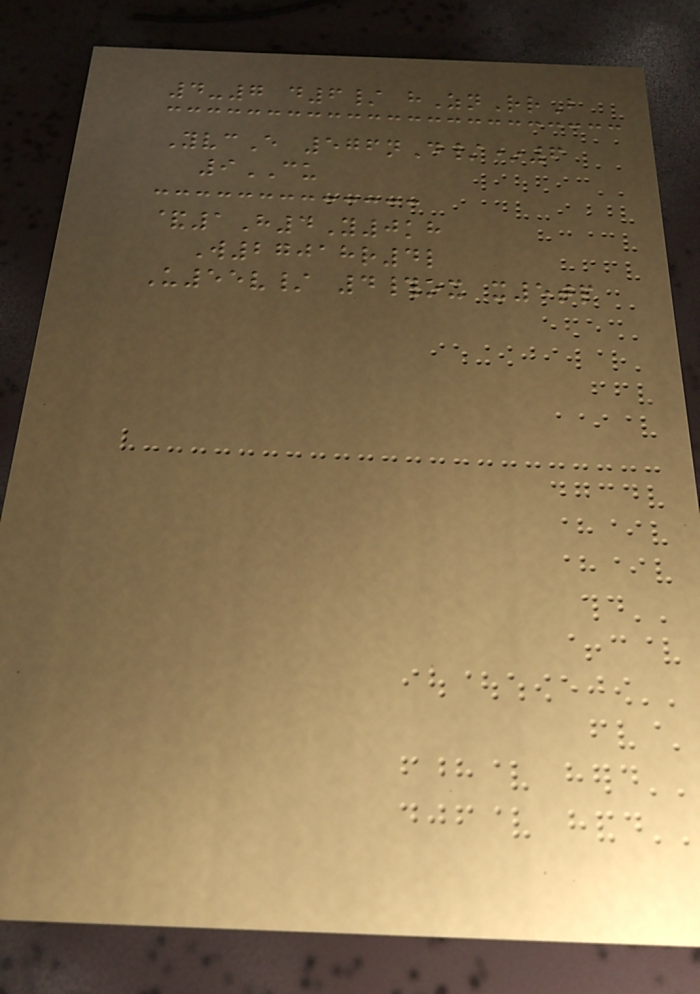4-7 d6/ hZnRrB
YvcE 576nD/*6
9CU
&1H4Y0kh
W27018r4l
U55v/ 4#ox x5tp
